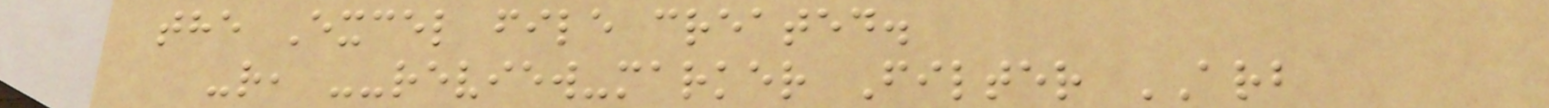the Excel file created.
-r, --review-marker Filter ARB
